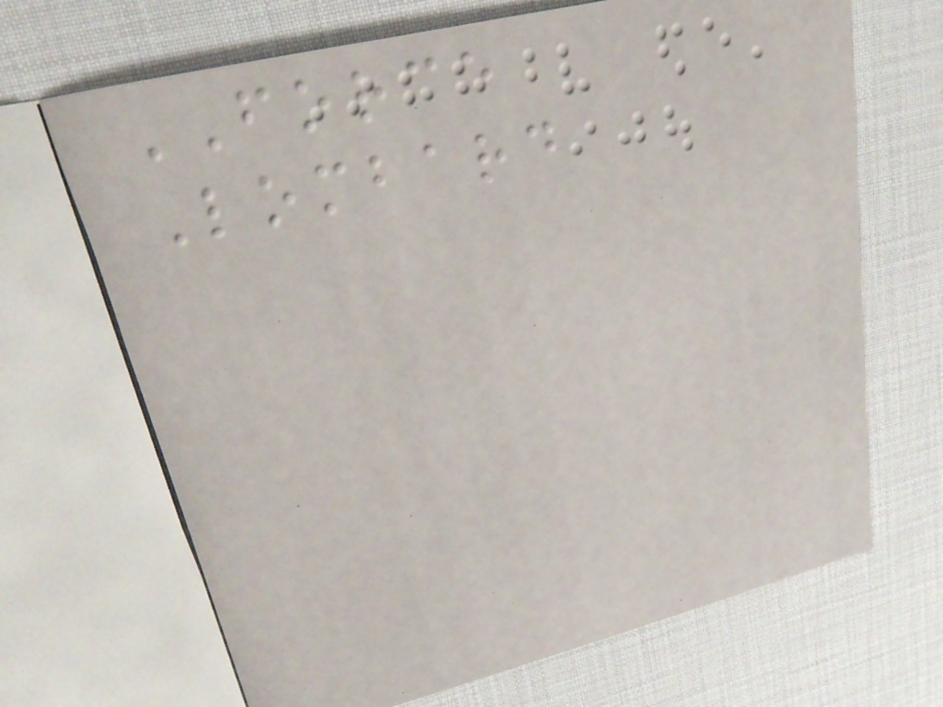FORCE
Lombard
